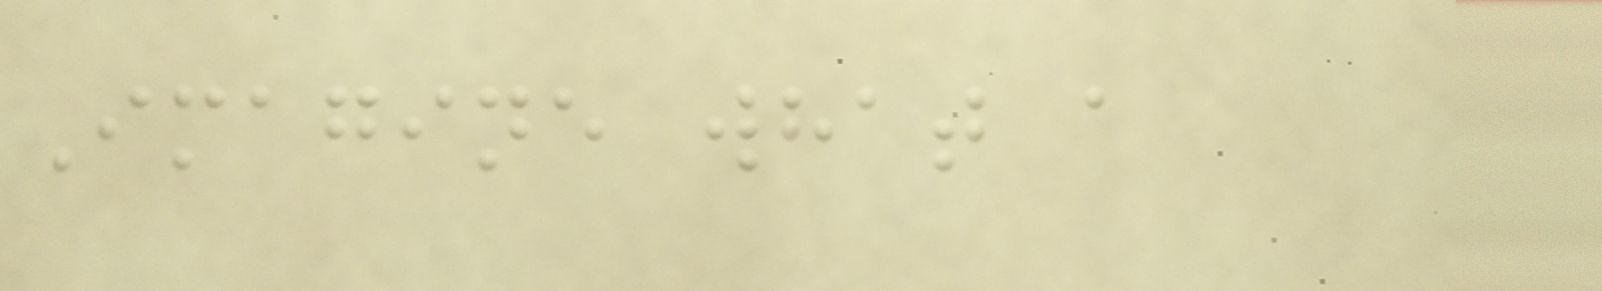Imagine what a
